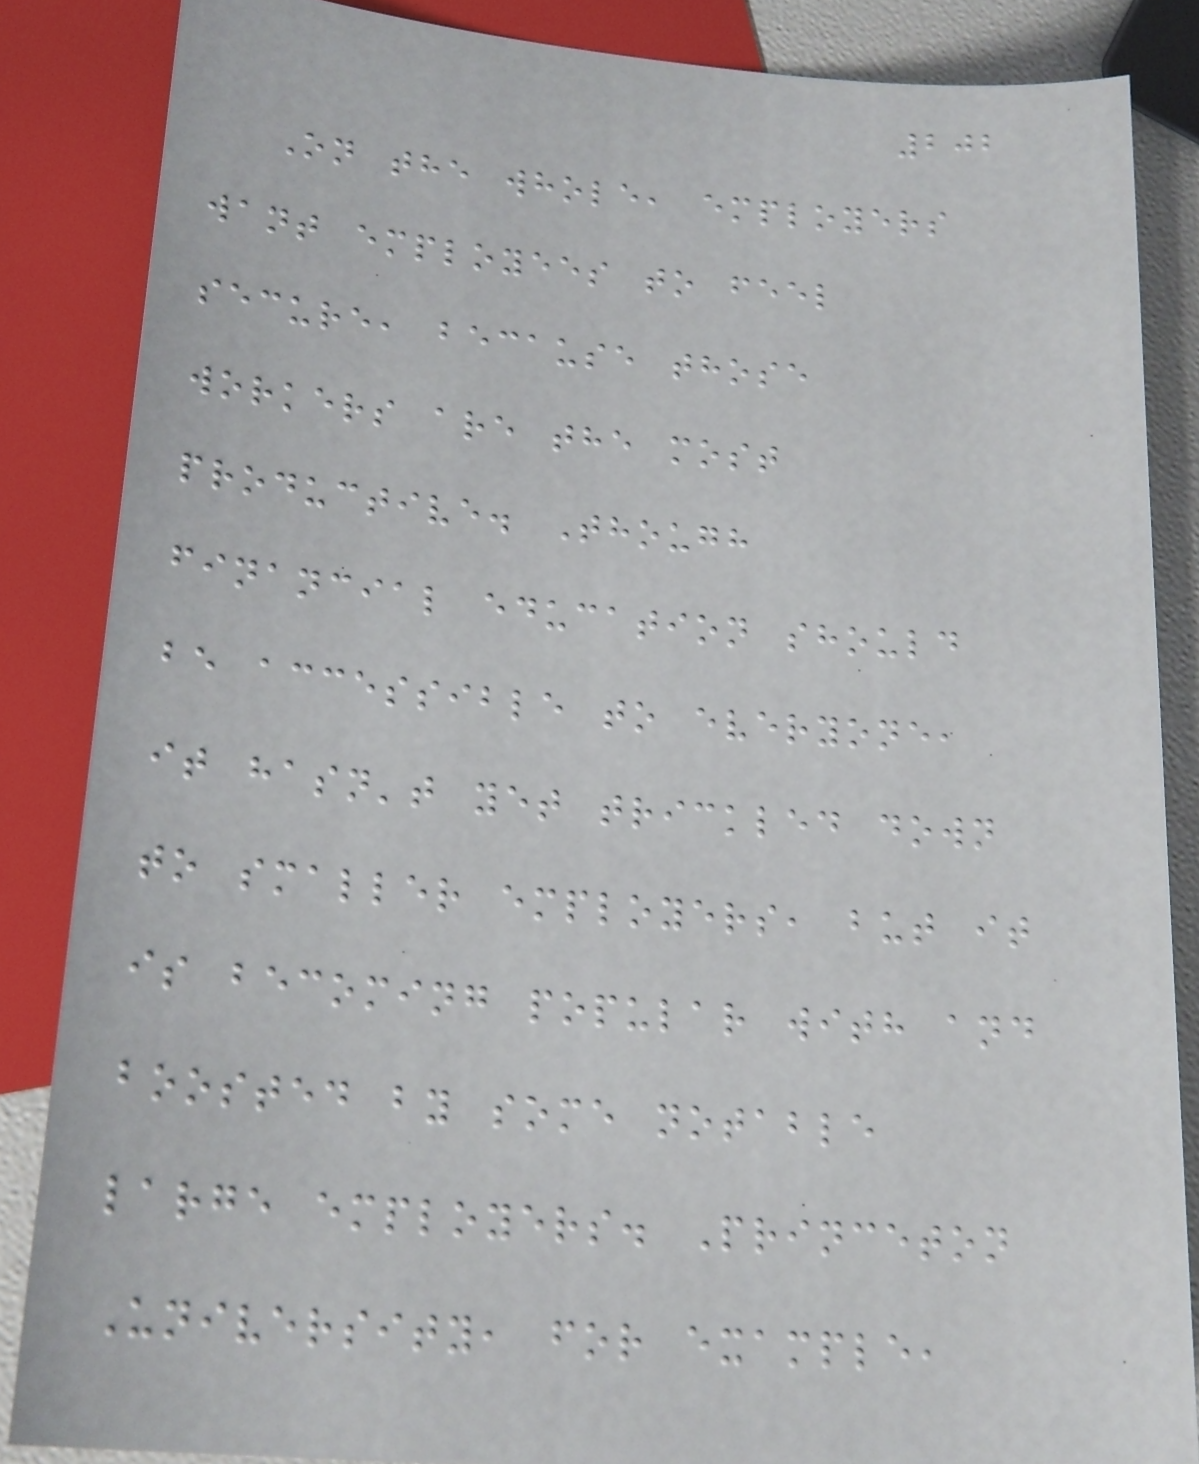202
On the whole, employers
want employees to feel
secure, because those
workers are the most
productive. Though
financial education should
be accessible to everyone,
it hasn't yet trickled down
to smaller employers, but it
is becoming popular with and
boosted by some notable
large employers. Princeton
University, for example,
